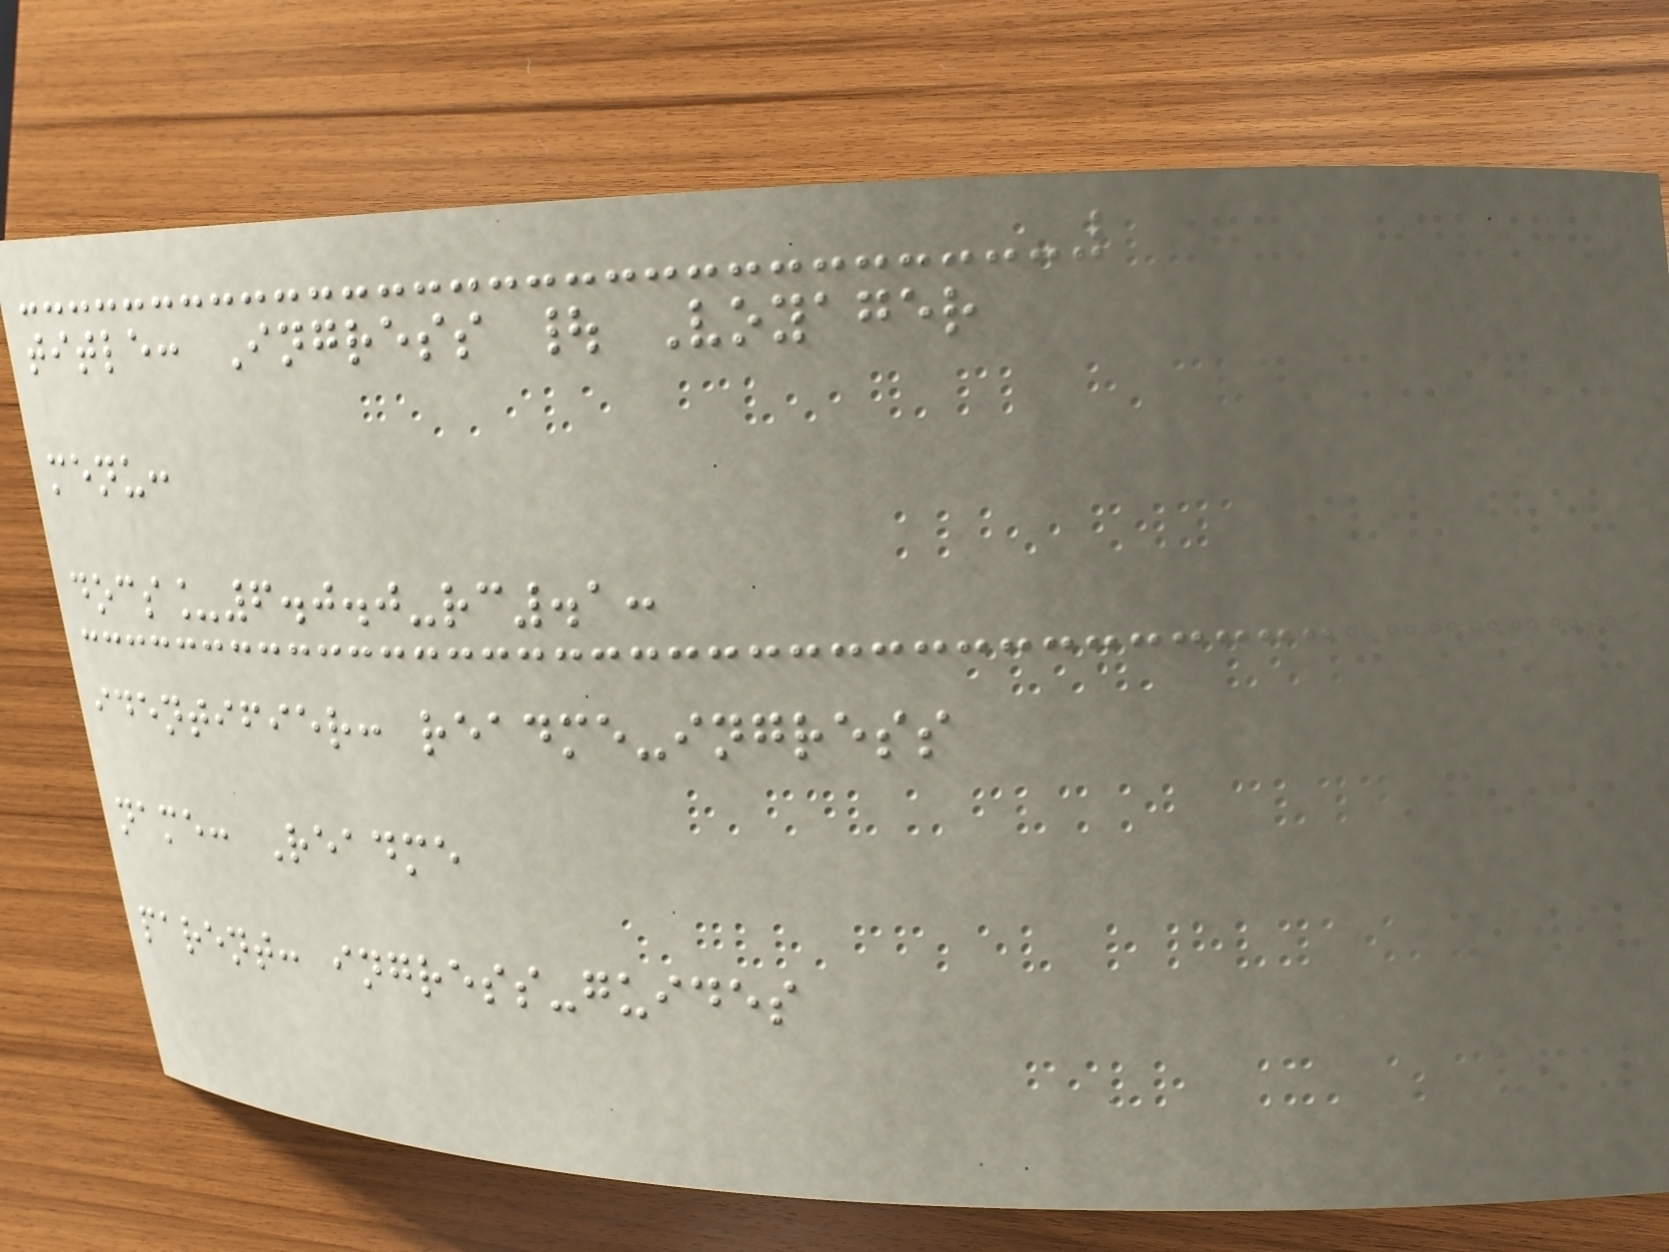title: Ingress | Voyager
menu:
docs_6.0.0-rc.1:
identifier: readme-ingress
name: Readme
parent: ingress-guides
